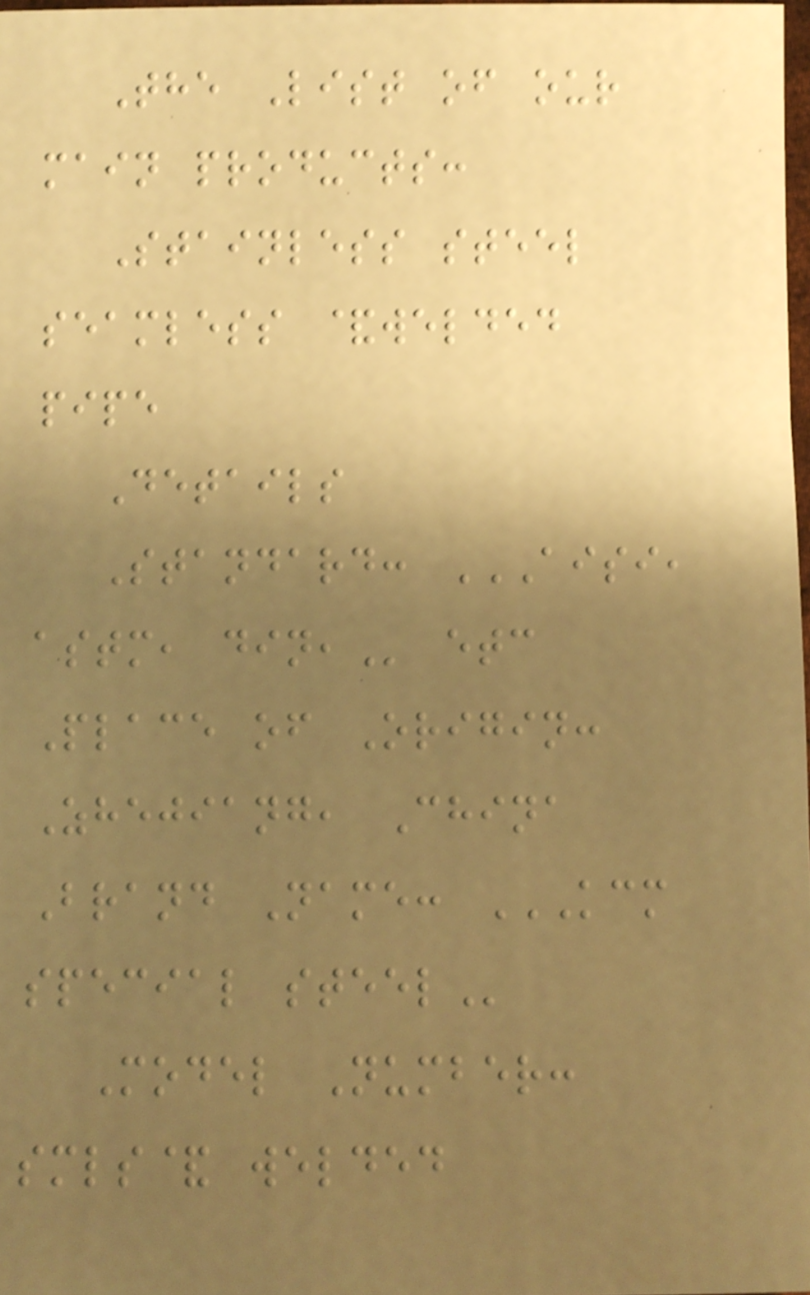The List of our
main products:
Stainless steel
seamless &welded
pipe
Details
Standard: AISI,
ASTM, DIN, etc
Place of Origin:
Zhejiang, China
Brand Name: KCM
SPECIAL STEEL
Model Number:
smls& welded
